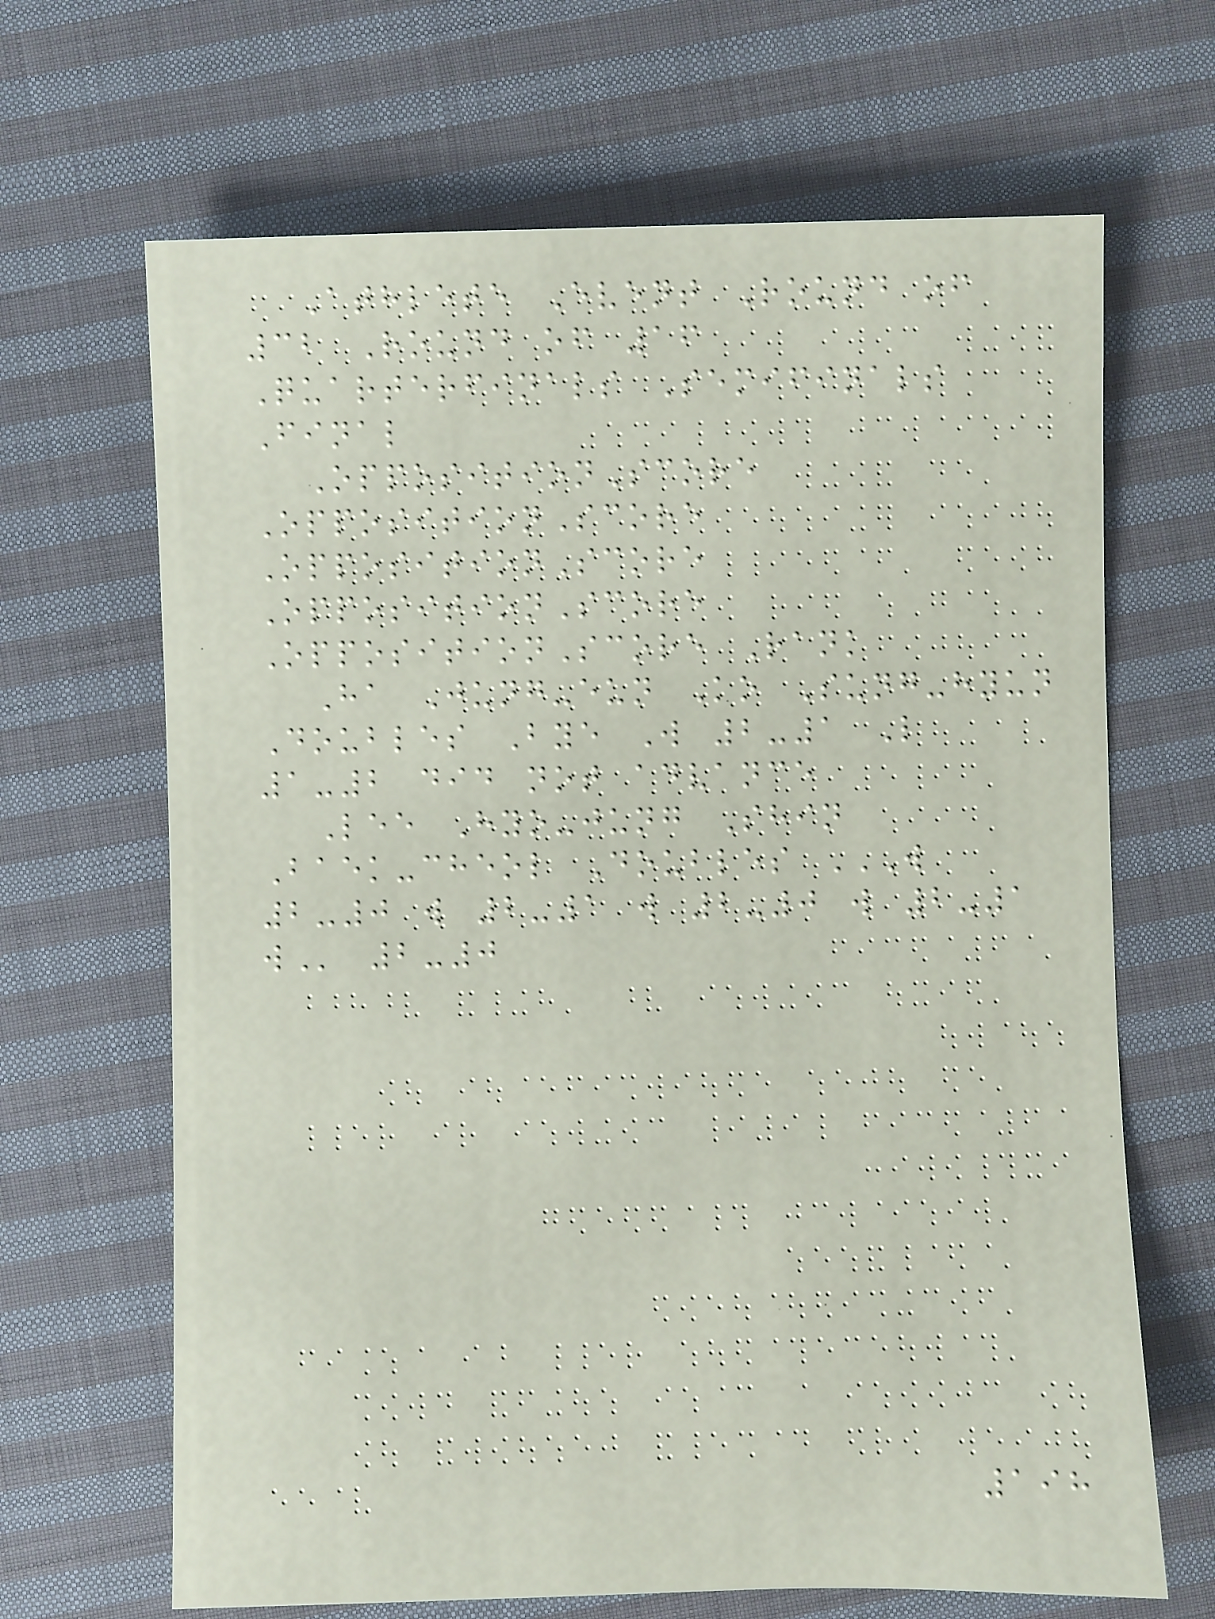Athlete Event Round of
32 Round of 16
Quarterfinals Semifinals
Final
OppositionScore
OppositionScore
OppositionScore
OppositionScore
OppositionScore Rank
Ha Jung-eun Ko Sung-hyun
Doubles Bye W 2-1 L
1-2 did not advance
Lee Hyo-jung Shin
Baek-cheol Doubles W
2-0 W 2-1 W 2-0 W 2-1
W 2-0
198
